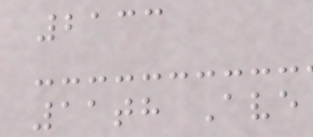2133
11th Ave
